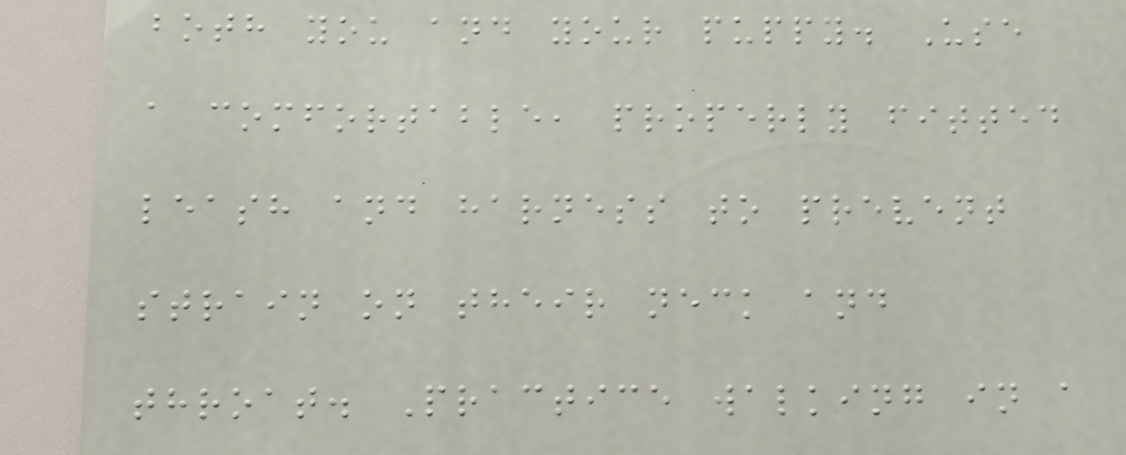both you and your puppy. Use
a comfortable, properly fitted
leash and harness to prevent
strain on their neck and
throat. Practice walking in a
